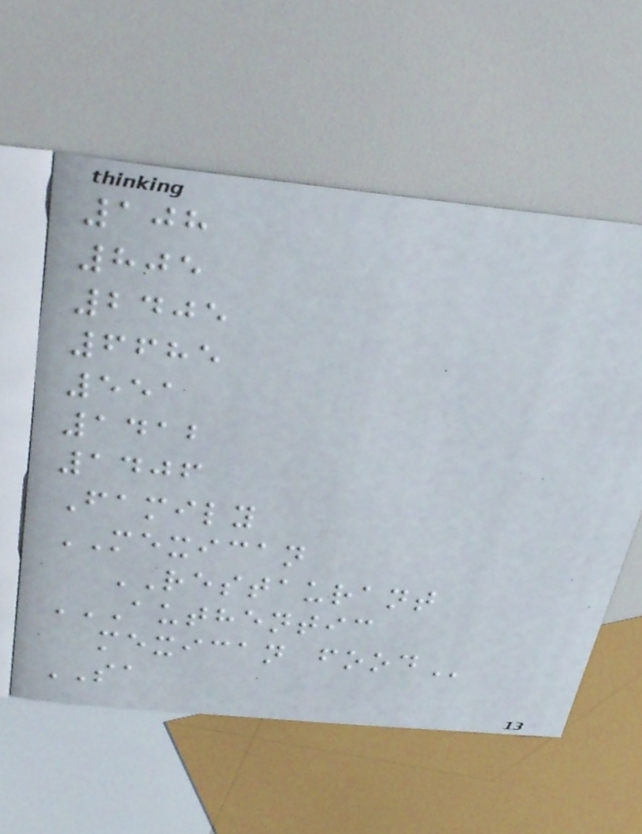108
805
2405
6685
551
1412
1406
Family
MEXICAN
RESTAURANT
AUTHENTIC
MEXICAN FOOD
SA
